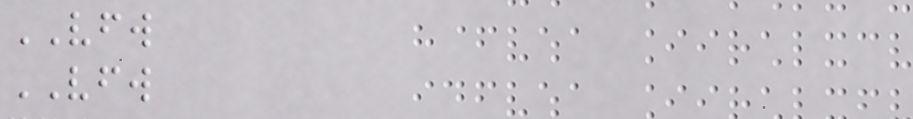VFW
VFW
